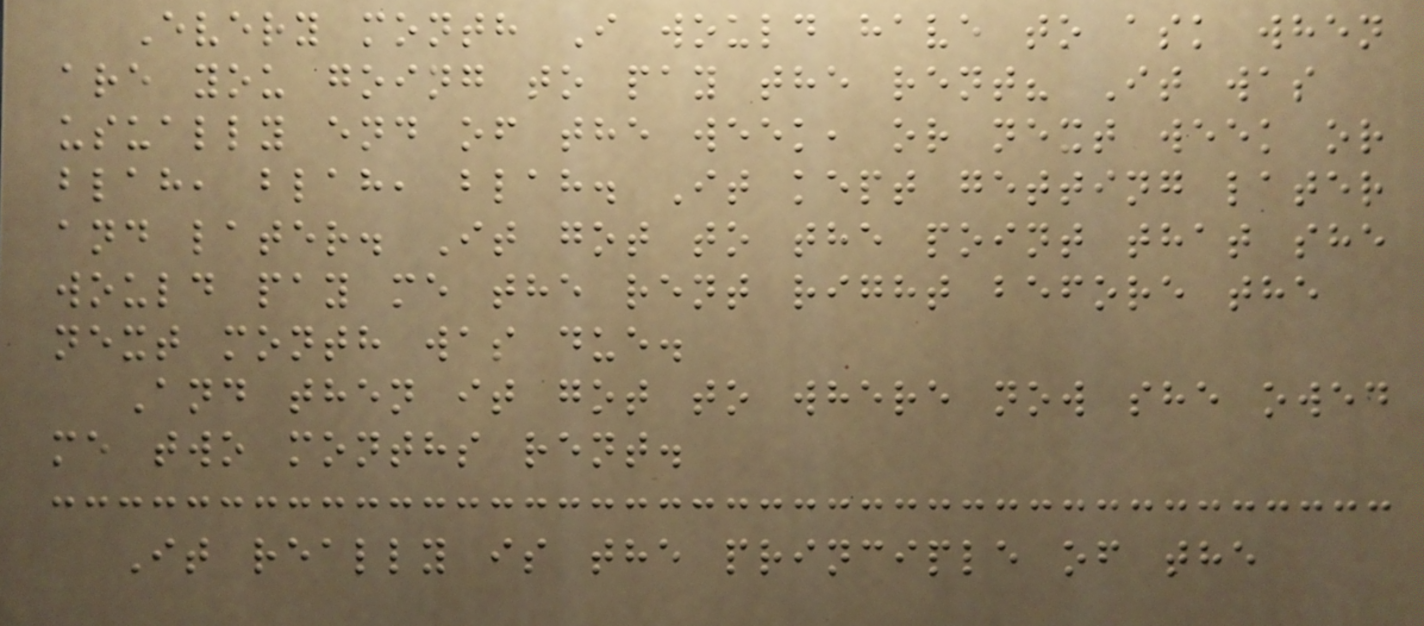Every month I would have to ask when
are you going to pay the rent? It was
usually end of the week, or next week or
blah, blah, blah. It kept getting later
and later. It got to the point that she
would pay me the rent right before the
next month was due.
And then it got to where now she owed
me two months rent.
It really is the principle of the
